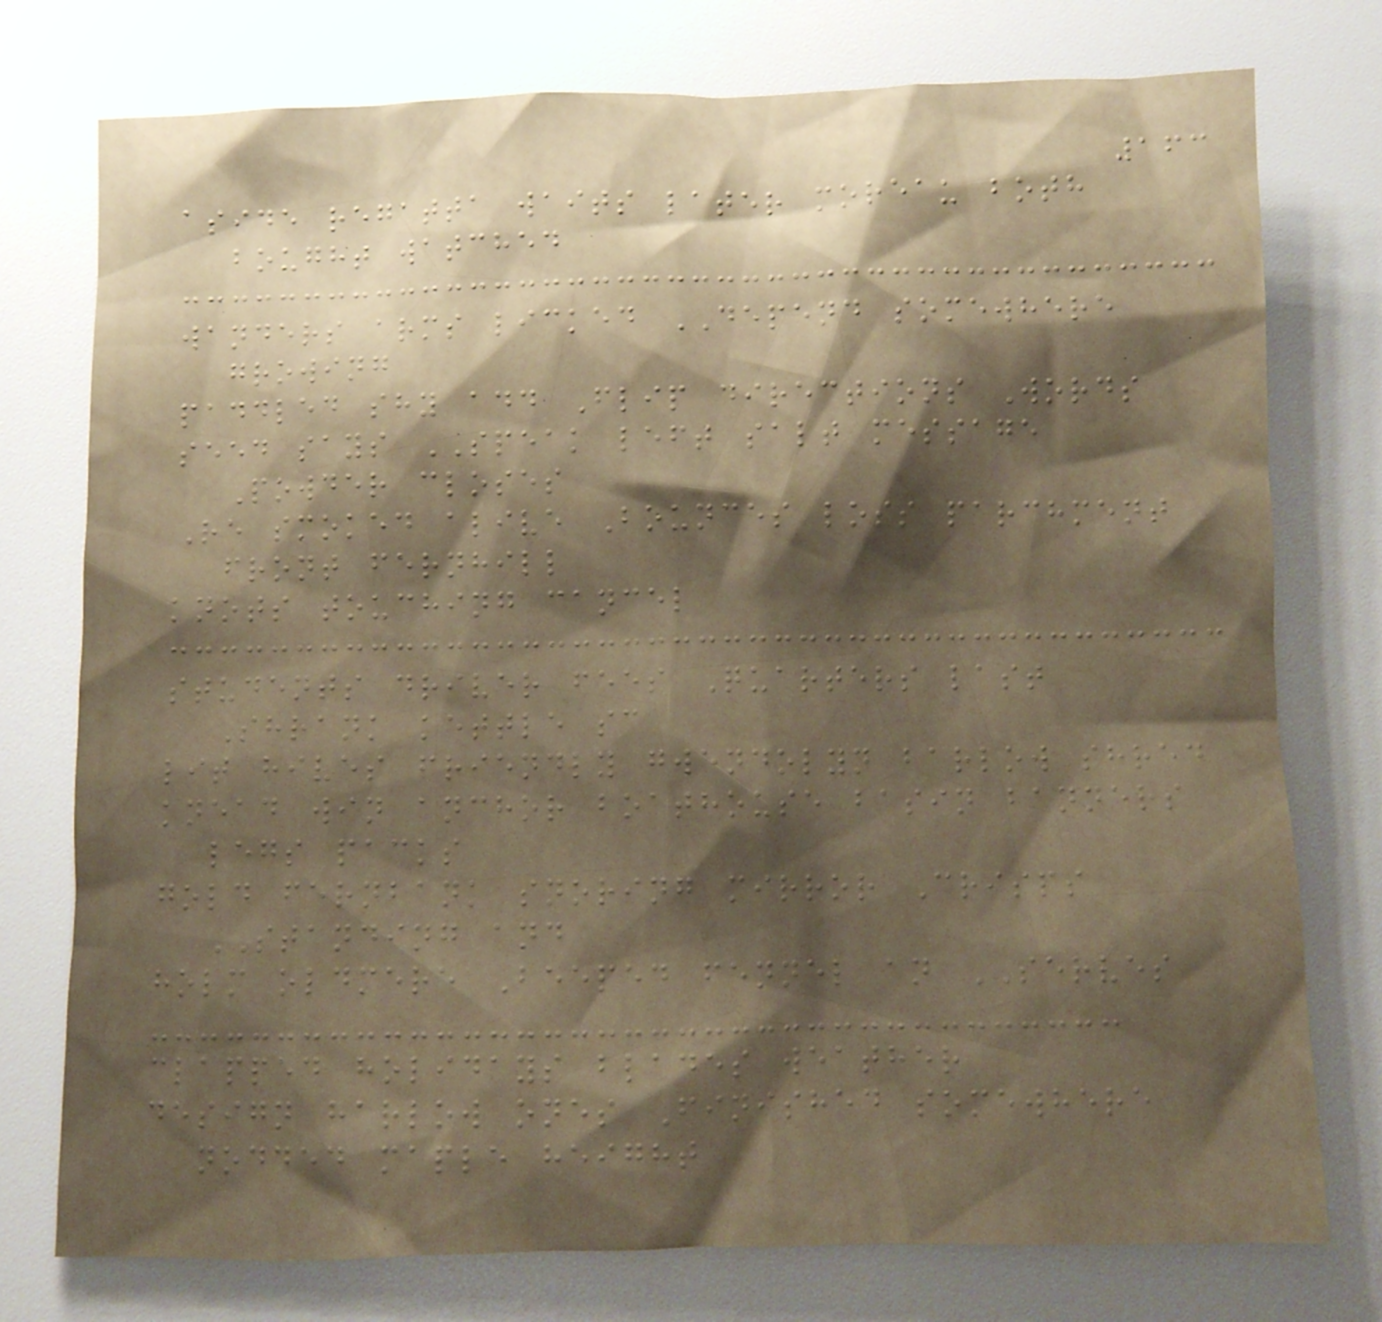163
aside regatta waits later moreau both
bought watched
wanders arms licked DEPEND somewhere
growing
paddled shy add Flip directions Words
seed says SPEAK left salt message
Powder closes
Re smoked alive Bounces loss parchment
front fernhill
knots touching cancel
students driver fees Quarters last
Shrank kettle sc
lit hives friendly gwendolyn barlow shred
knead win anchor boathouse basin banners
legs packs
gold fernbank snoring mirror Crisps
STANDING and
holm oldmere Beeped fennel an SERVES
clapped holidays blades weather
design harlow ones Finished somewhere
nodded maple height
